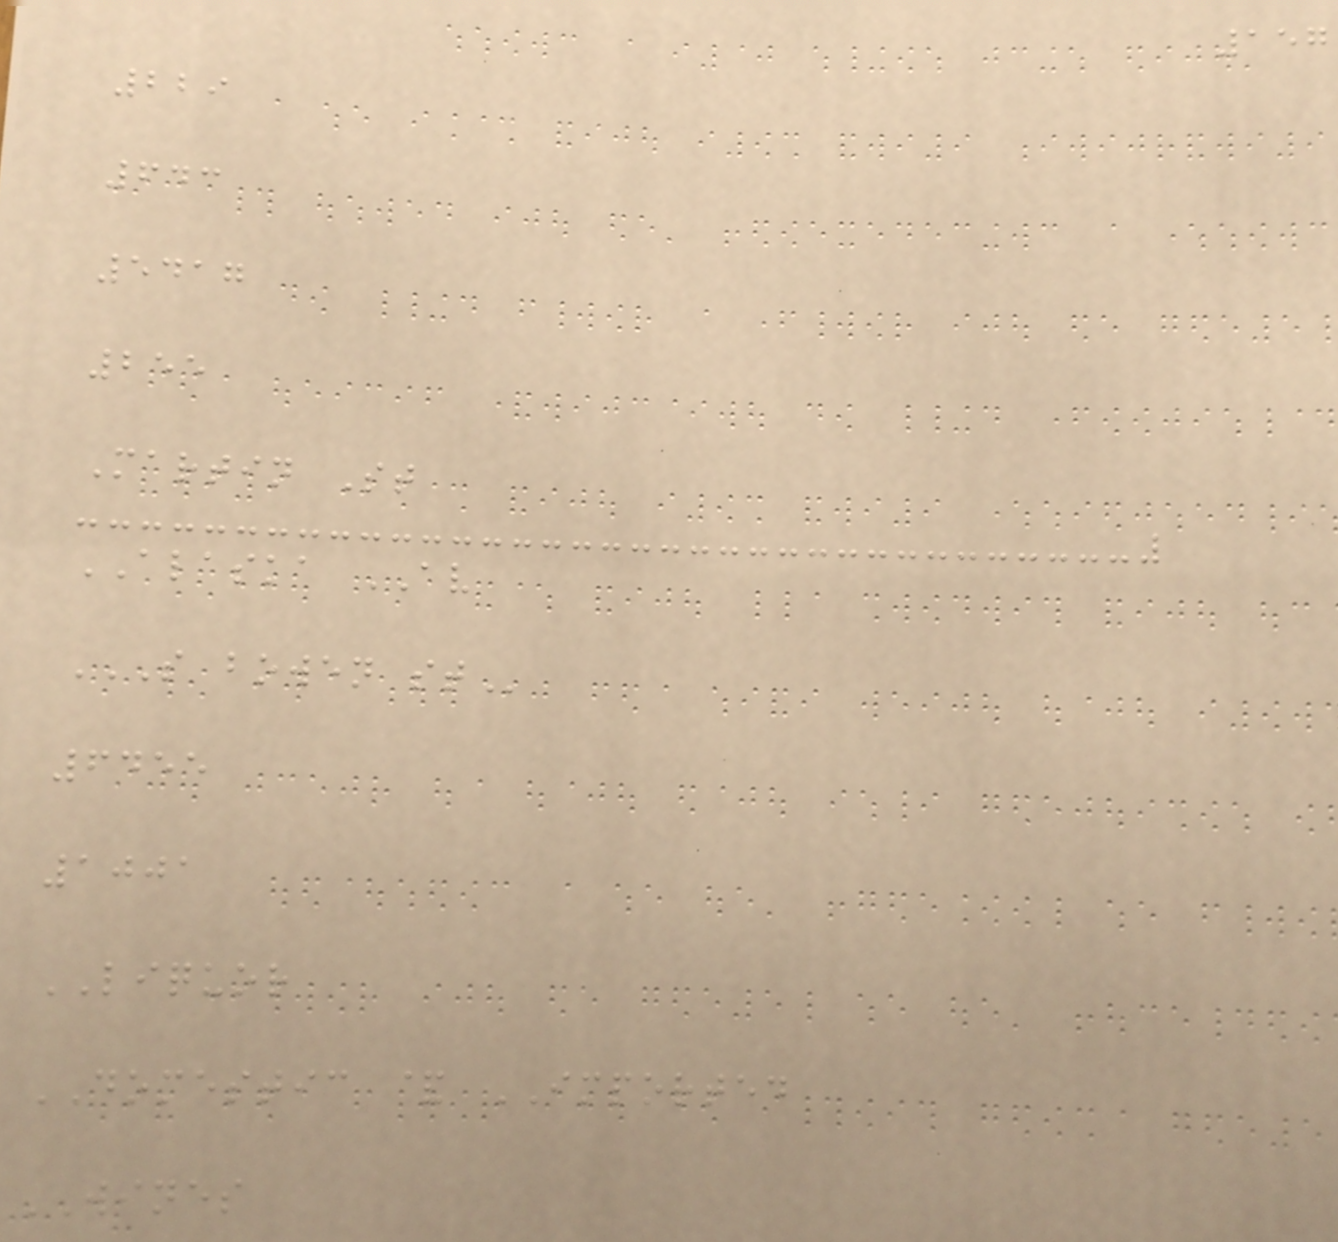157
229
643
5417
255
Martin St
ALASKA AV
S BOWEN ST
6455
1001
LIQUOR
DOMESTIC & IMPORTED
WINES
